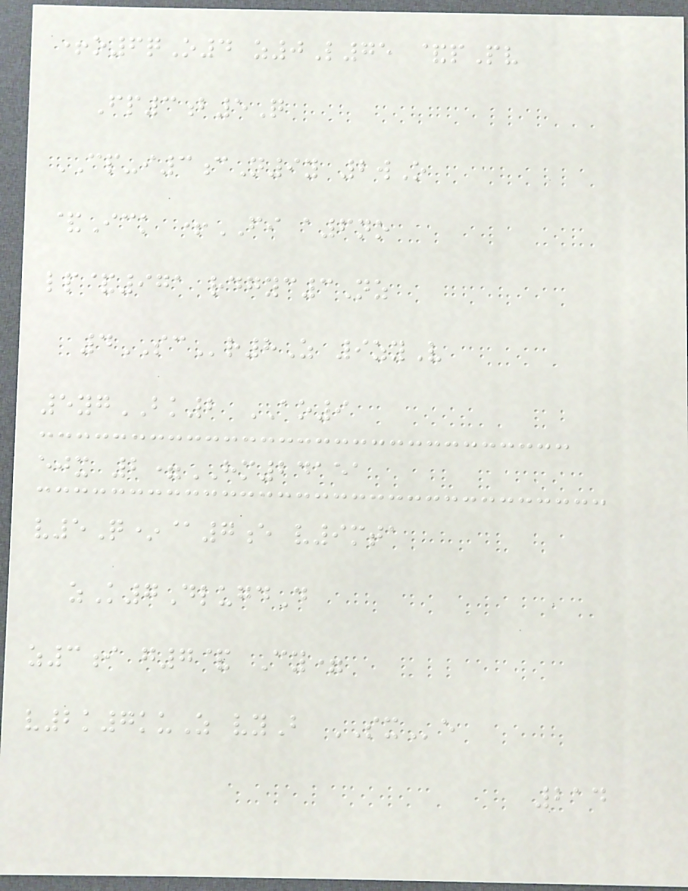+o6qO4 z0L75 &pPv
Fp3b5Q
CP-i3cN9y 2wO
&Ick +FI a6no
lp&971 rdgyc3Nz
4SCr8Z 9zyV
5ygBK2 AO9
ejx 2=HM24151
v5Q*@7e v9mta
zK7DlugdD
z3i g7& Cy=
v2k7kuZ vyB SXe
214
